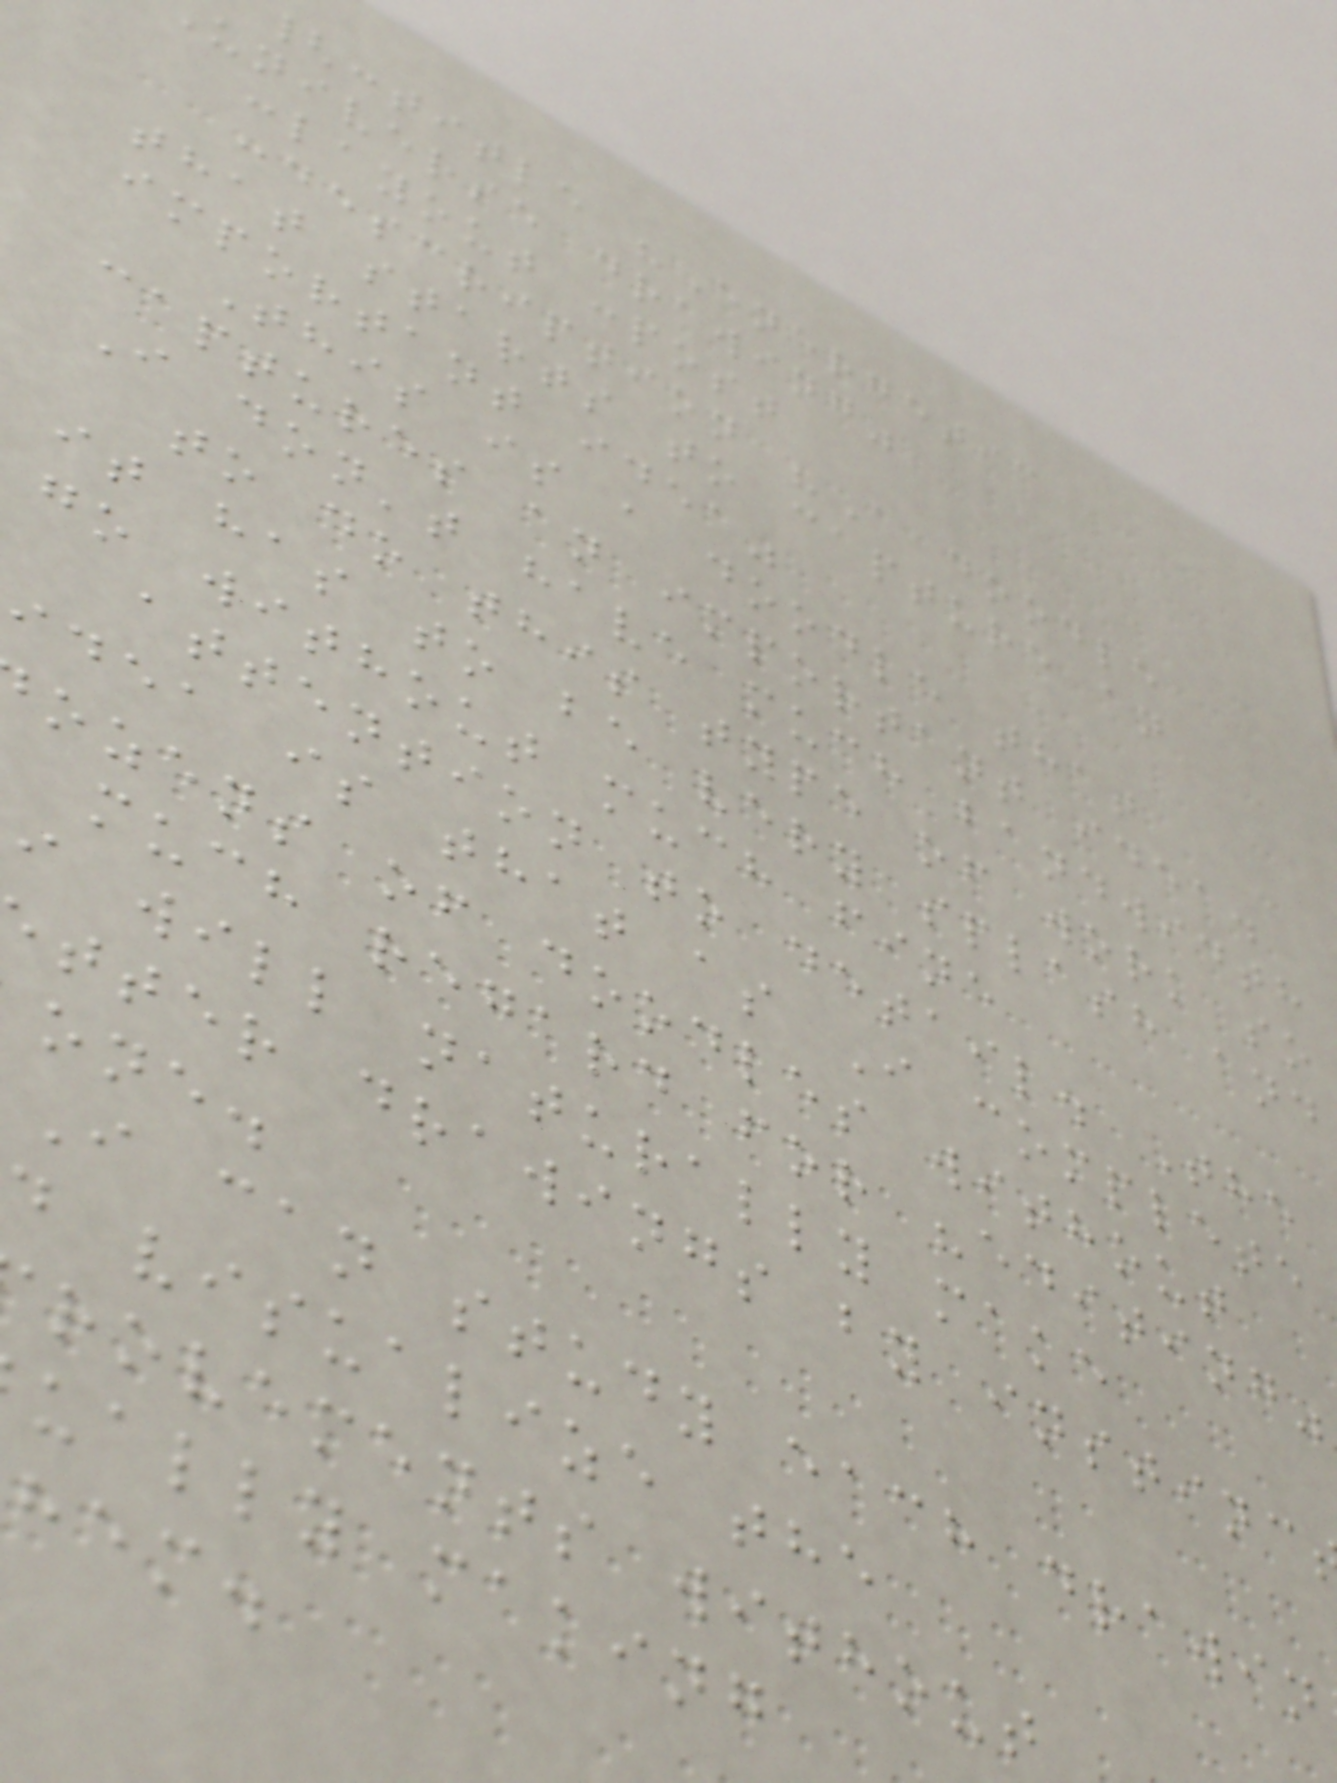{:title "Energetic
universe drawing"
:layout :post
:description "A doodle
that starts to capture an
important idea"
This is a doodle that
captures an important idea.
I don't have much bandwidth
to do this type of work so
it has to be very splash and
go without much fine
attention to detail. The
idea is that as I complete
ozens of doodles without
much regard for "editing"
i will naturally make
tter drawings by instinc
one.
I can study each drawin
d visualize the
rovements without
ually making
hem.
